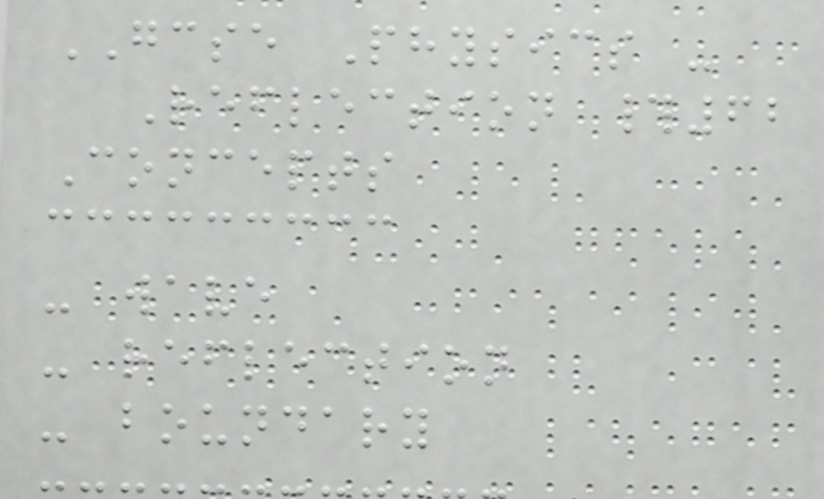GCSE Physics -
Reflection #62
Concepts
- wave
- reflection
- boundary
